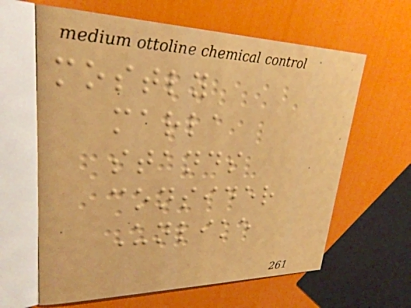mostly
marla
stands
consider
Unlike
